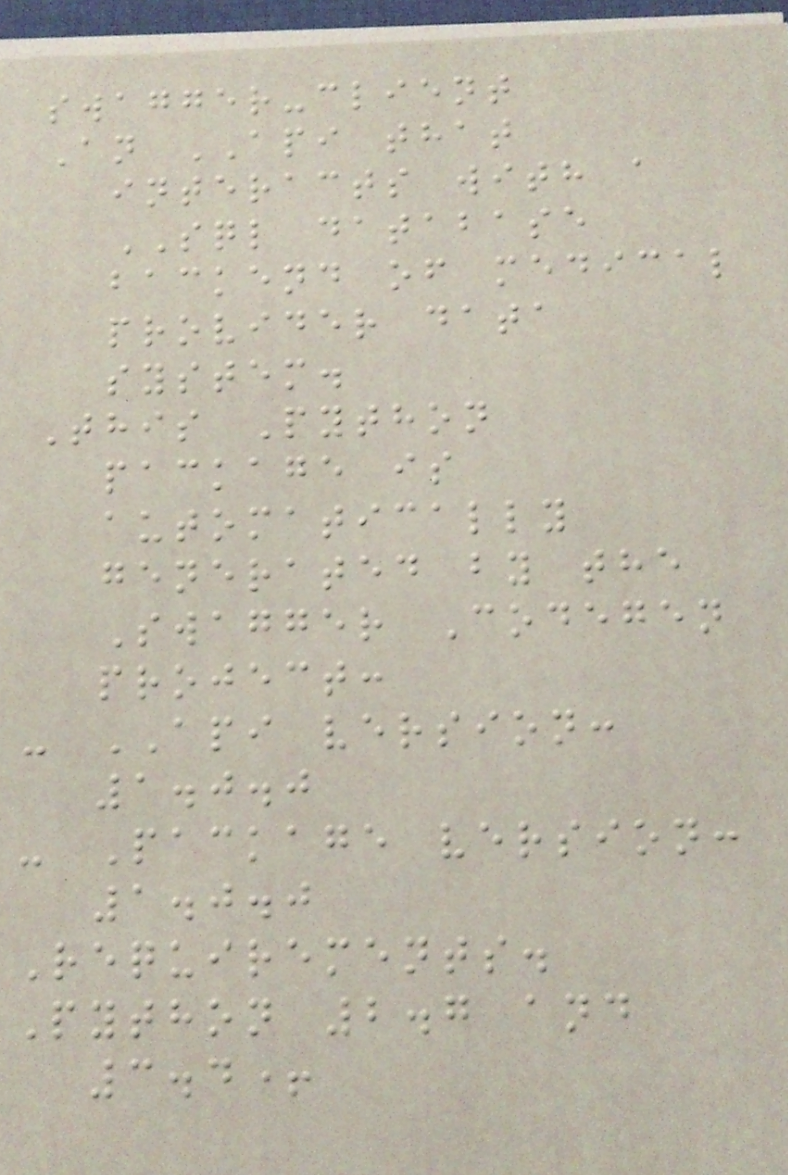swagger-client
An API that
interacts with a
SQL database
backend of medical
provider data
system.
This Python
package is
automatically
generated by the
Swagger Codegen
project:
- API version:
1.0.0
- Package version:
1.0.0
Requirements.
Python 2.7 and
3.4+
